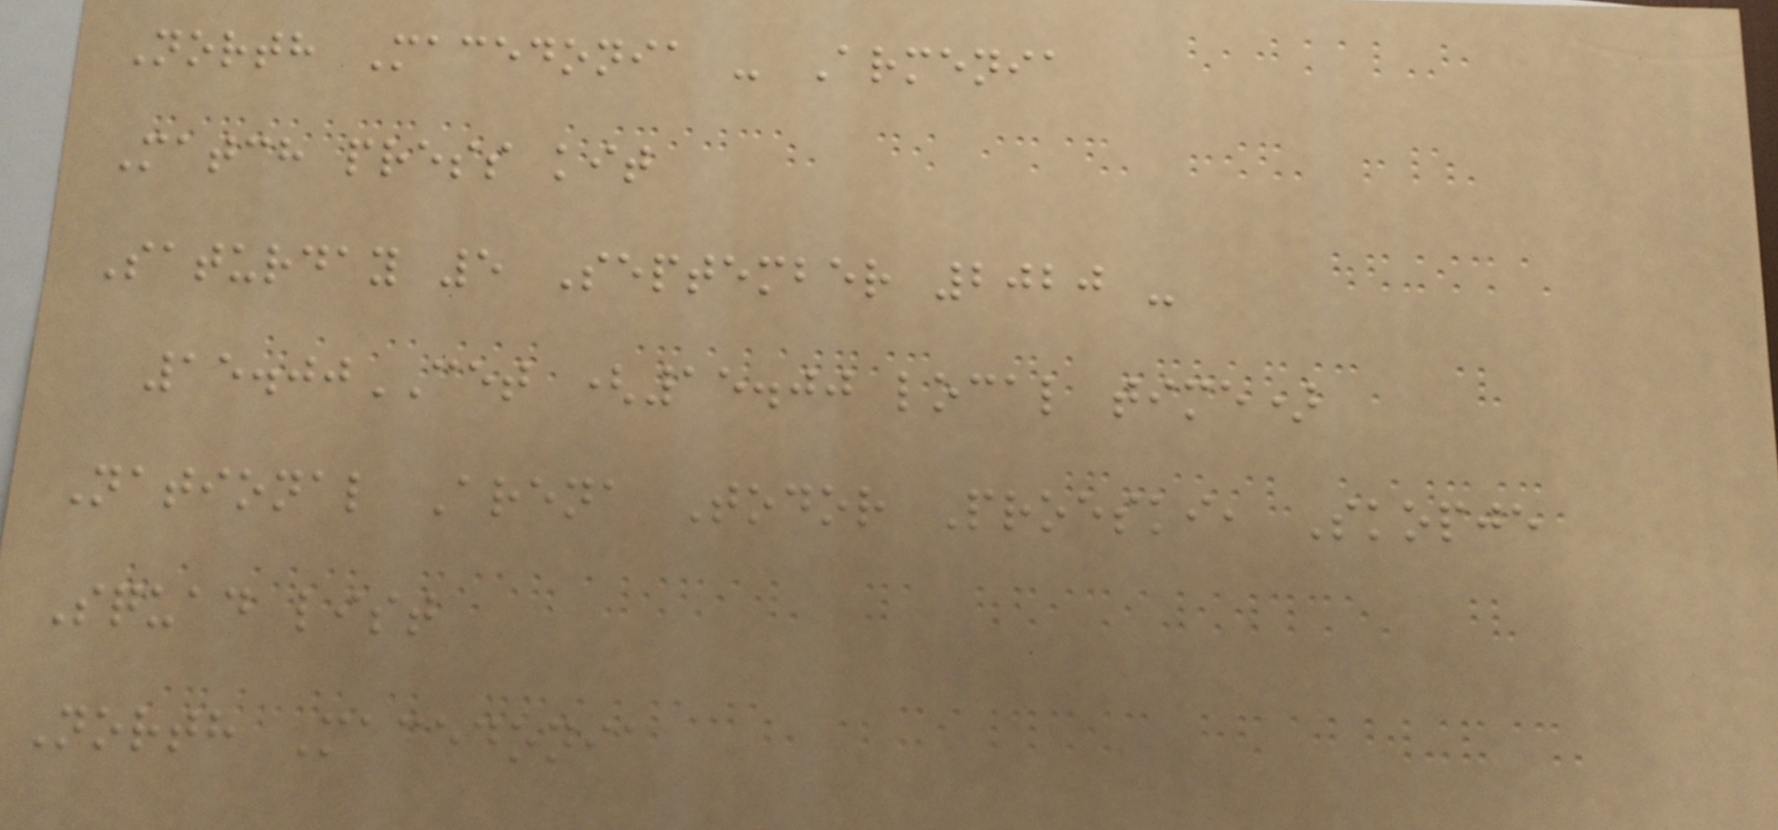North Macedonia - Armenia
Match press kit
Saturday 5 September 2020 -
15.00CET (15.00 local time)
National Arena Todor Proeski, Skopje
Squad list
North Macedonia
